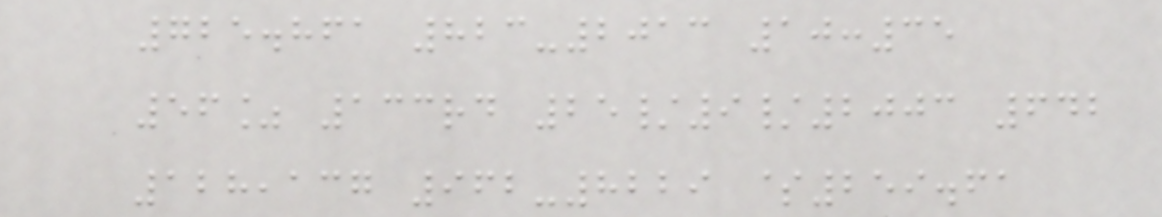725.861 823-2013 10:35
56% 133rd 25/9/2003 642
128,137 962-8229 $259.61
